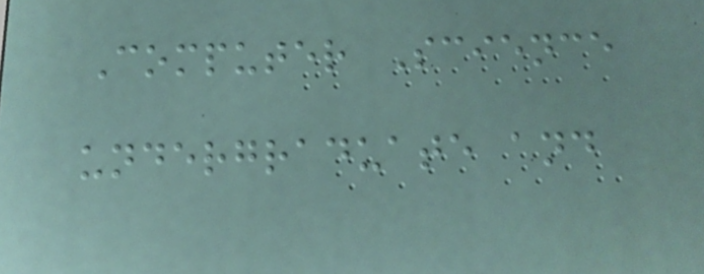Computer Science
undergraduate and
